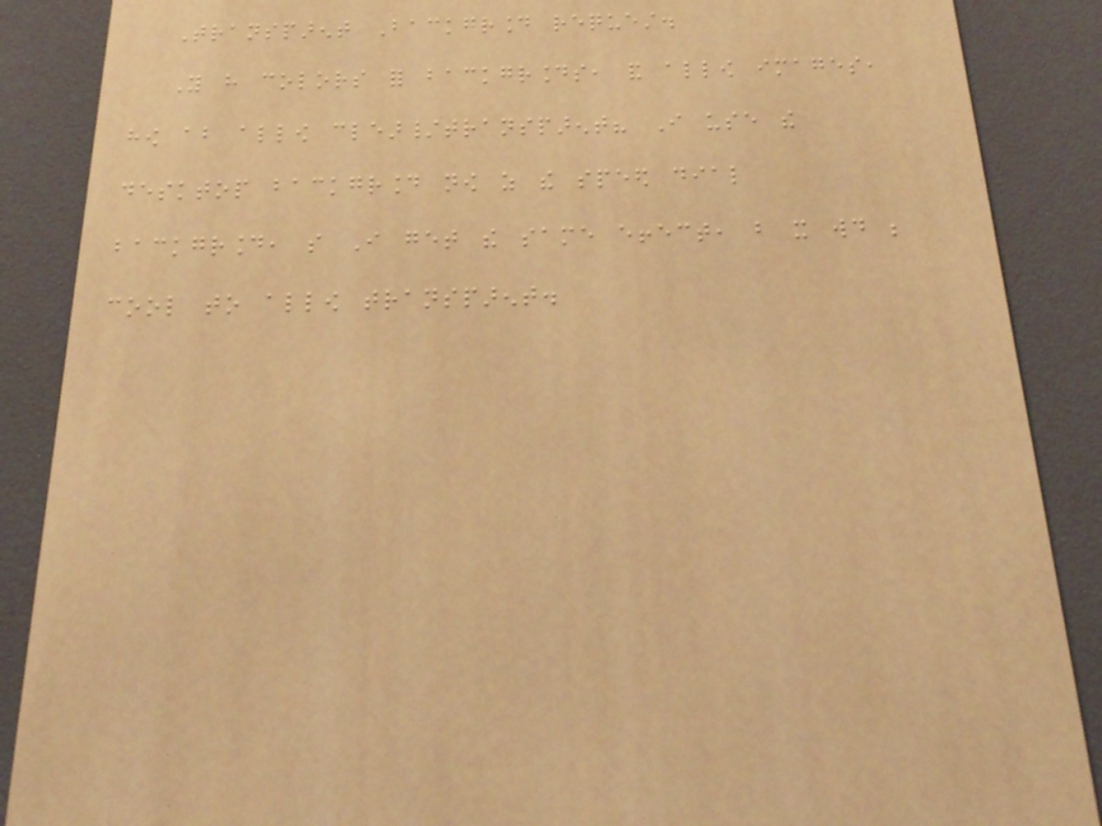Transparent Background request.
You have colors for backgrounds, and allow images,
how about allow clear/transparent? I use the
desktop background now as the speed dial
background, so I get the same effect, but it would be
cool to allow transparent.
